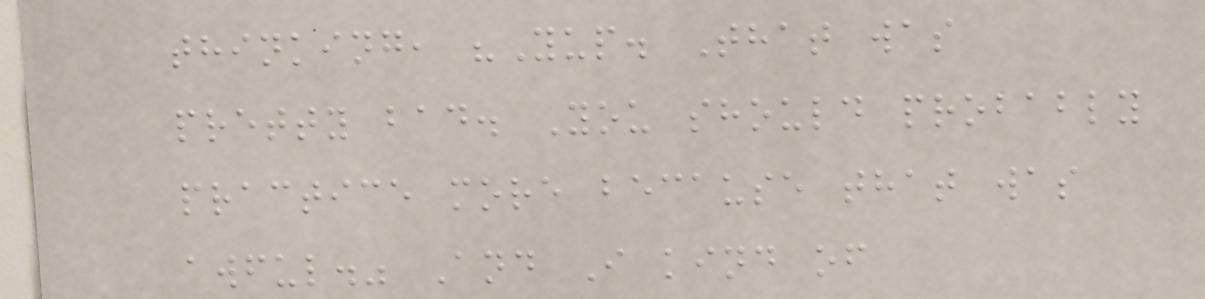thinking, "Yup. That was
pretty bad. You should probably
practice more because that was
awful." And I kind of
